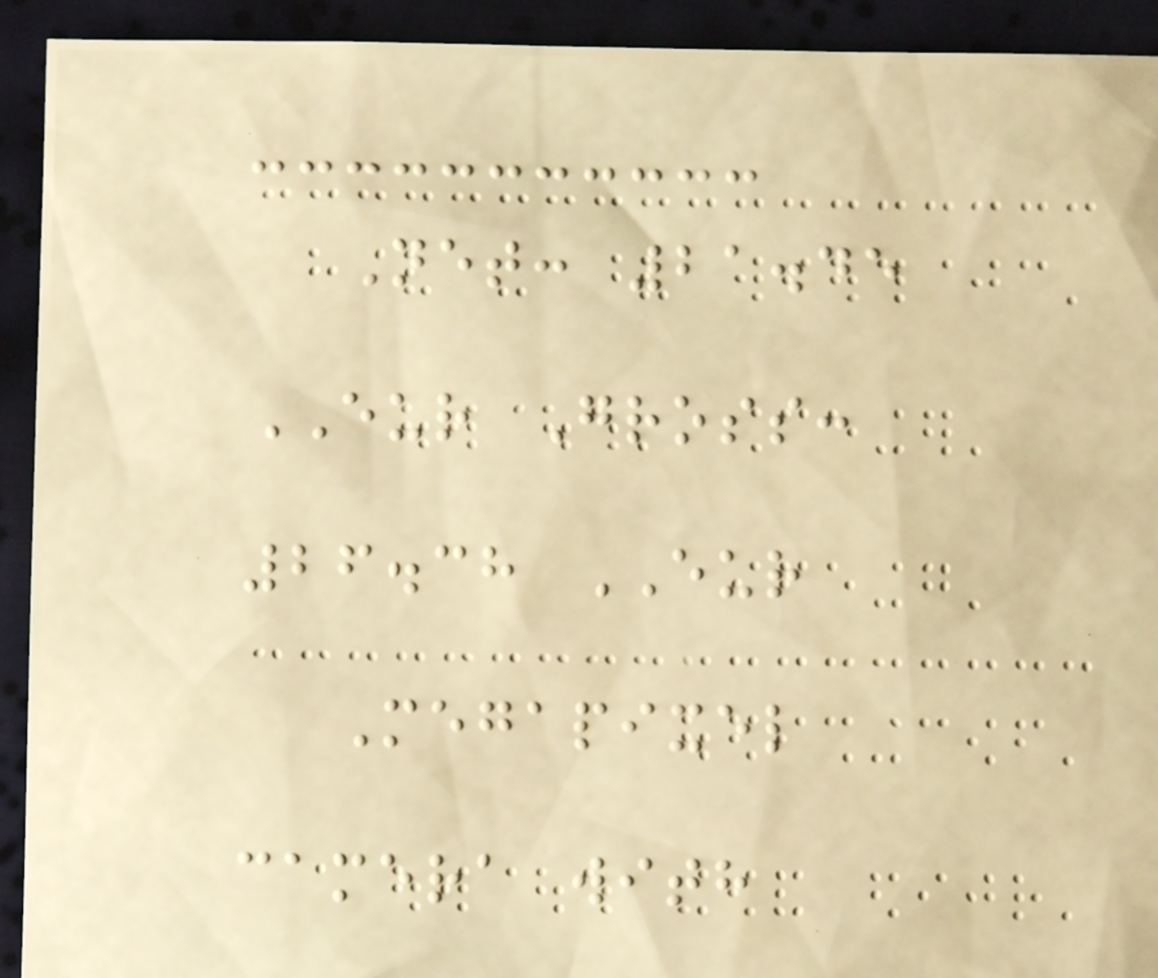Net: 21.45
EUR Gross:
26.38 EUR
Megapixel
camera with
